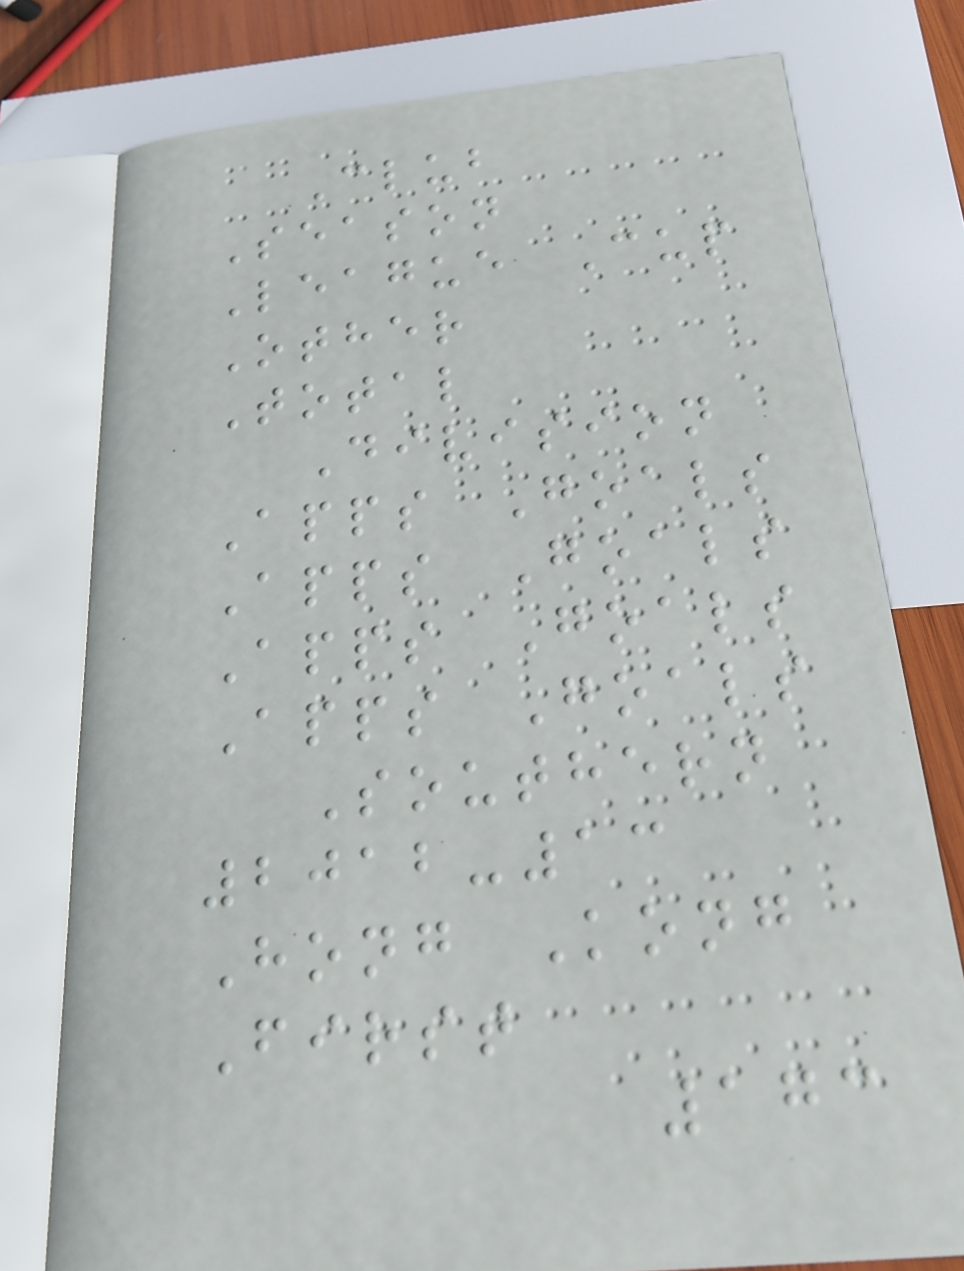Club
Season
League Cup
Other
Total
Division
Apps Goals
Apps Goals
Apps Goals
Apps Goals
Southern
2012-13
Hong Kong
First
173
